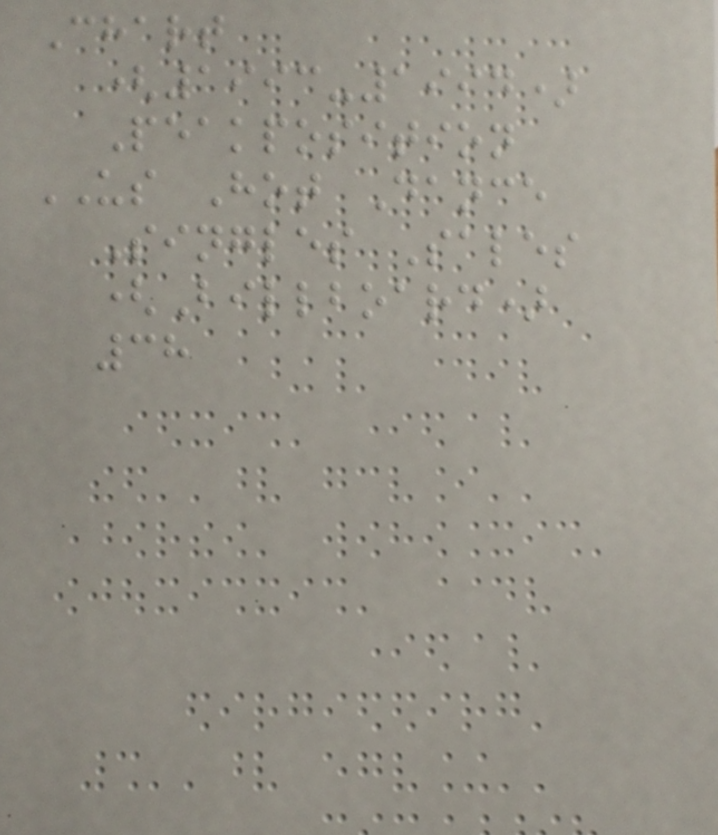Chart
(1993-1994)
Peakposition
US Hot Dance
Singles Sales
(Billboard)
38
